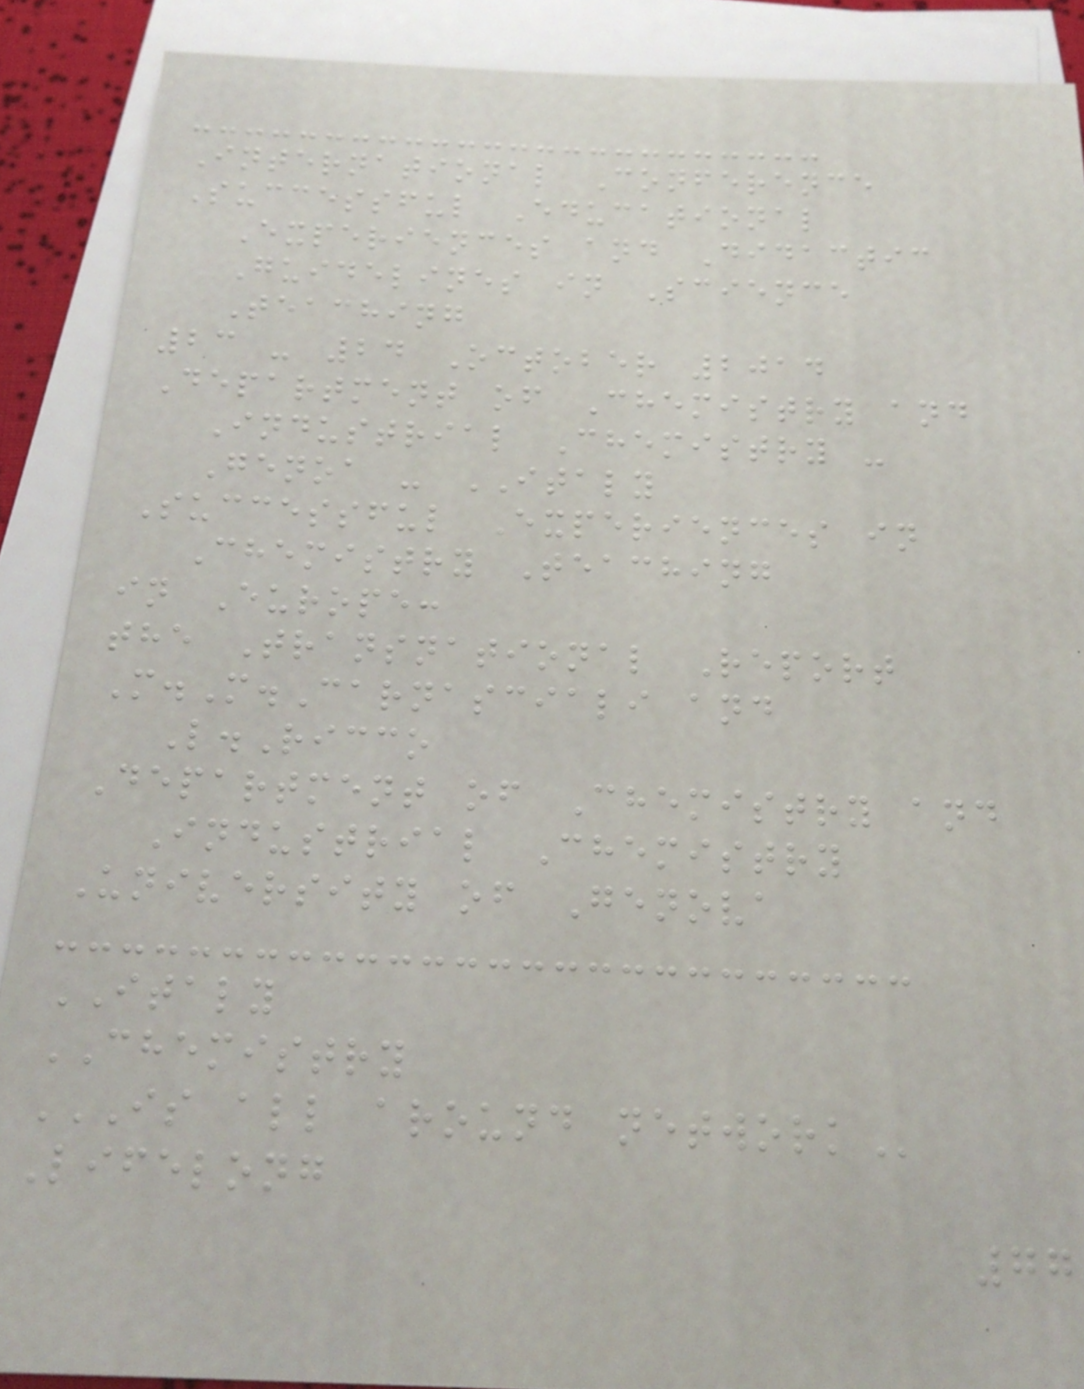International Conference
Successful Educational
Experiences and Didactic
Guidelines in Science
Teaching
23 - 24 October 2014
Department of Chemistry and
Industrial Chemistry -
Genoa - ITALY
Successful Experiences in
Chemistry Teaching
in Europe:
the Transnational Report
M.M.Carnasciali and
L.Ricco
Department of Chemistry and
Industrial Chemistry
University of Genova
ITALY
CHEMISTRY
IS ALL AROUND NETWORK
Lifelong
77
